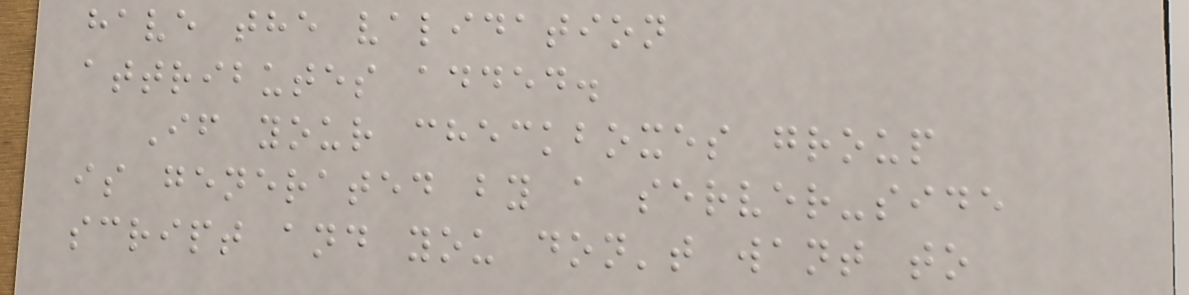have the validation
attributes added.
If your checkboxes group
is generated by a server-side
script and you don't want to
